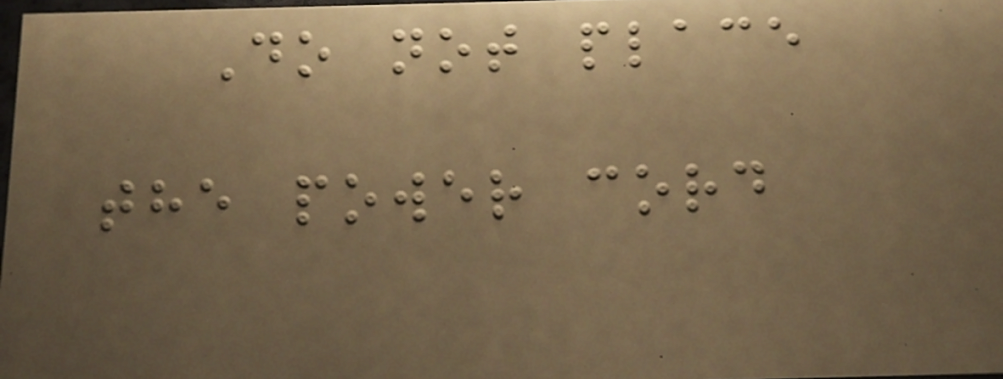Do not place
the power cord
